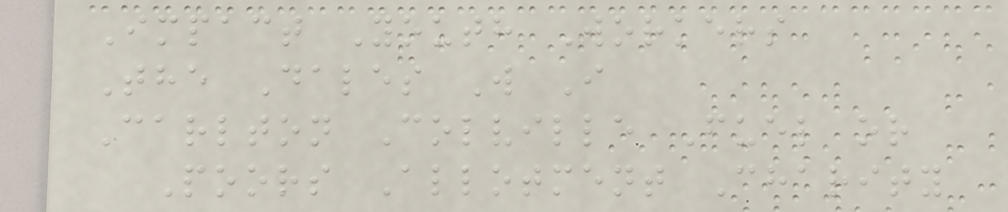Impact Youth Workers
The Dales W I
Carlton Colville Fuel or
Poors Allotment Charity
